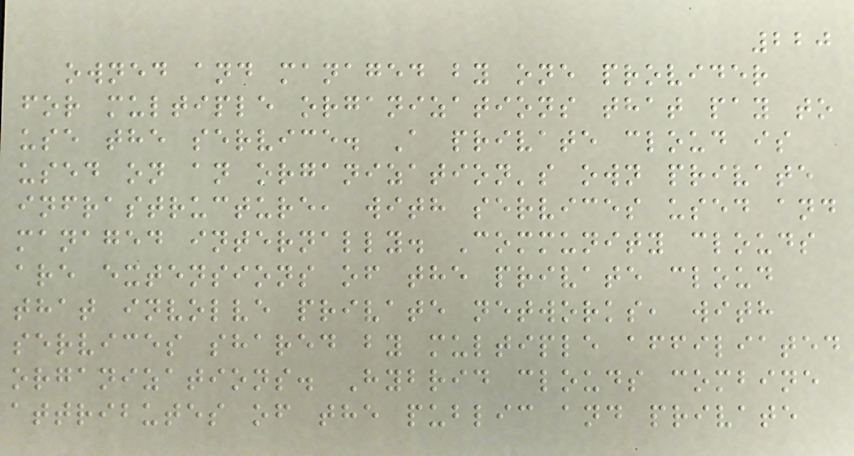220
owned and managed by one provider
for multiple organizations that pay to
use the service. A private cloud is
used on an organization's own private
infrastructure, with services used and
managed internally. Community clouds
are extensions of the private cloud
that involve private networks, with
services shared by multiple affiliated
organizations. Hybrid clouds combine
attributes of the public and private
